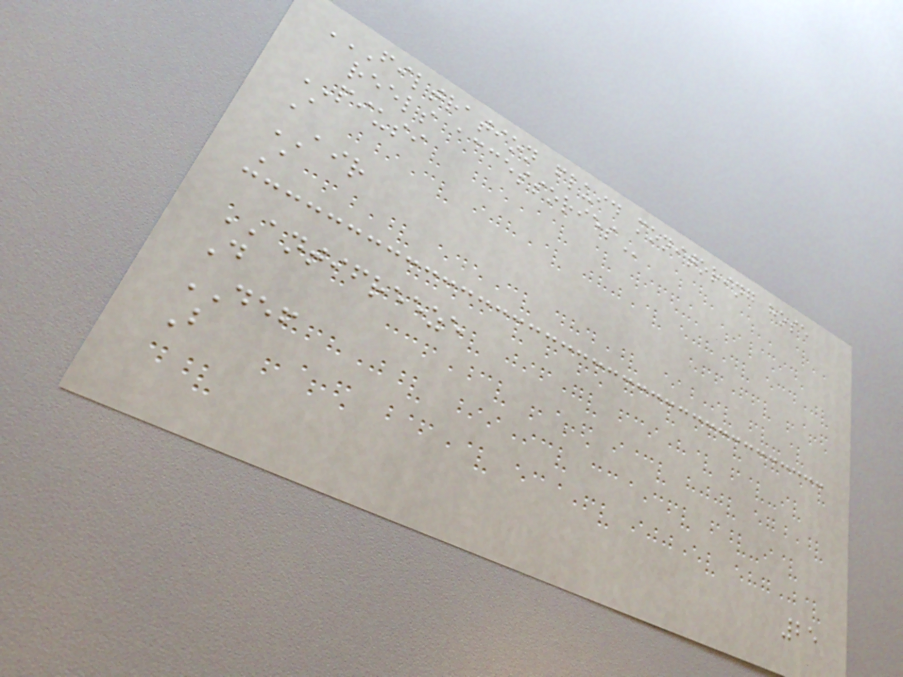FILTRATION FLUID MONITORING HOSE
REELS ACCESSORIES
PIUSI
A
AIR
A
ANTIFREEZE
D
DEF
B
25
